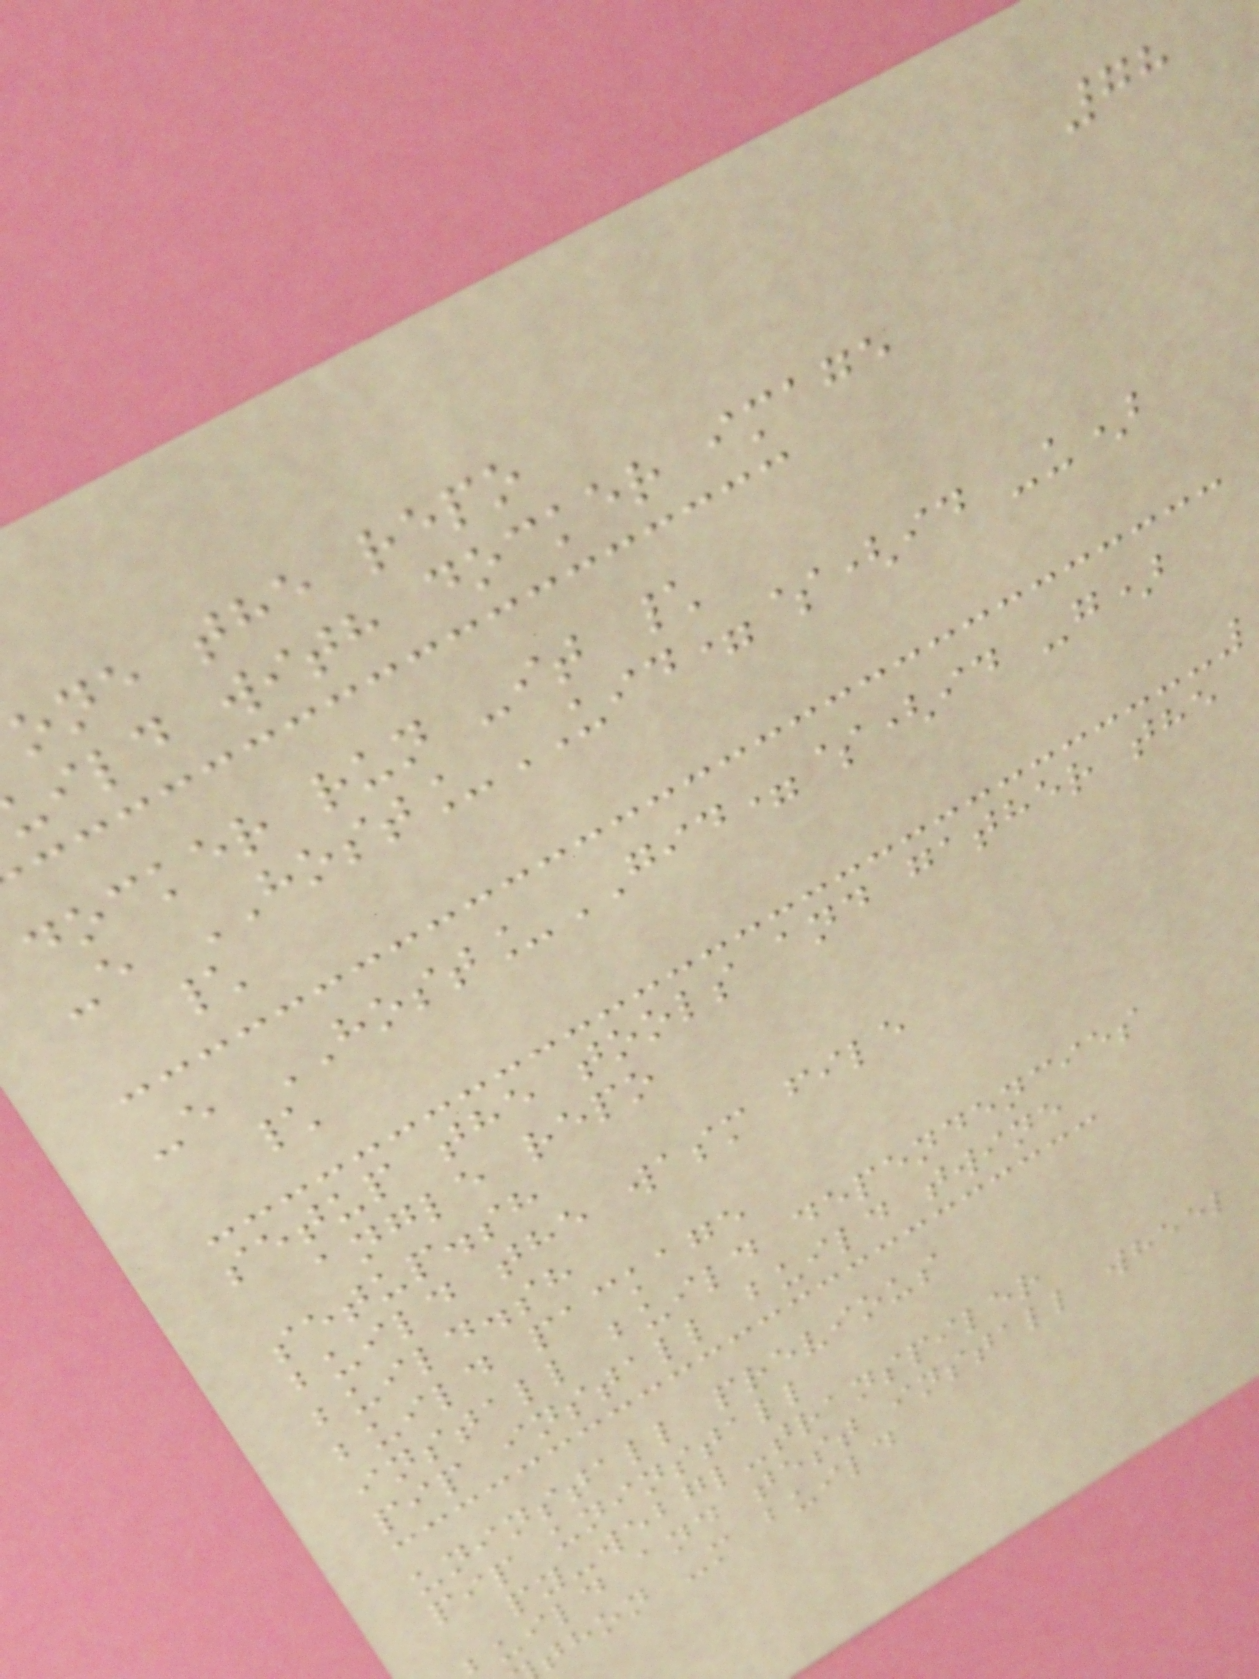78
one the repo
ild with docker image
docker run -it \
-e HOST_UID=$(id -u)
\
-e HOST_GID=$(id -g)
\
setup the tools and gather the
angle repo
setup.sh
build the wasm file
build.sh
build package
install build dependencies
pip install build twine
uninstall previous
pip uninstall
py-webgl-transpiler
uild and test install wheel
thon -m build
